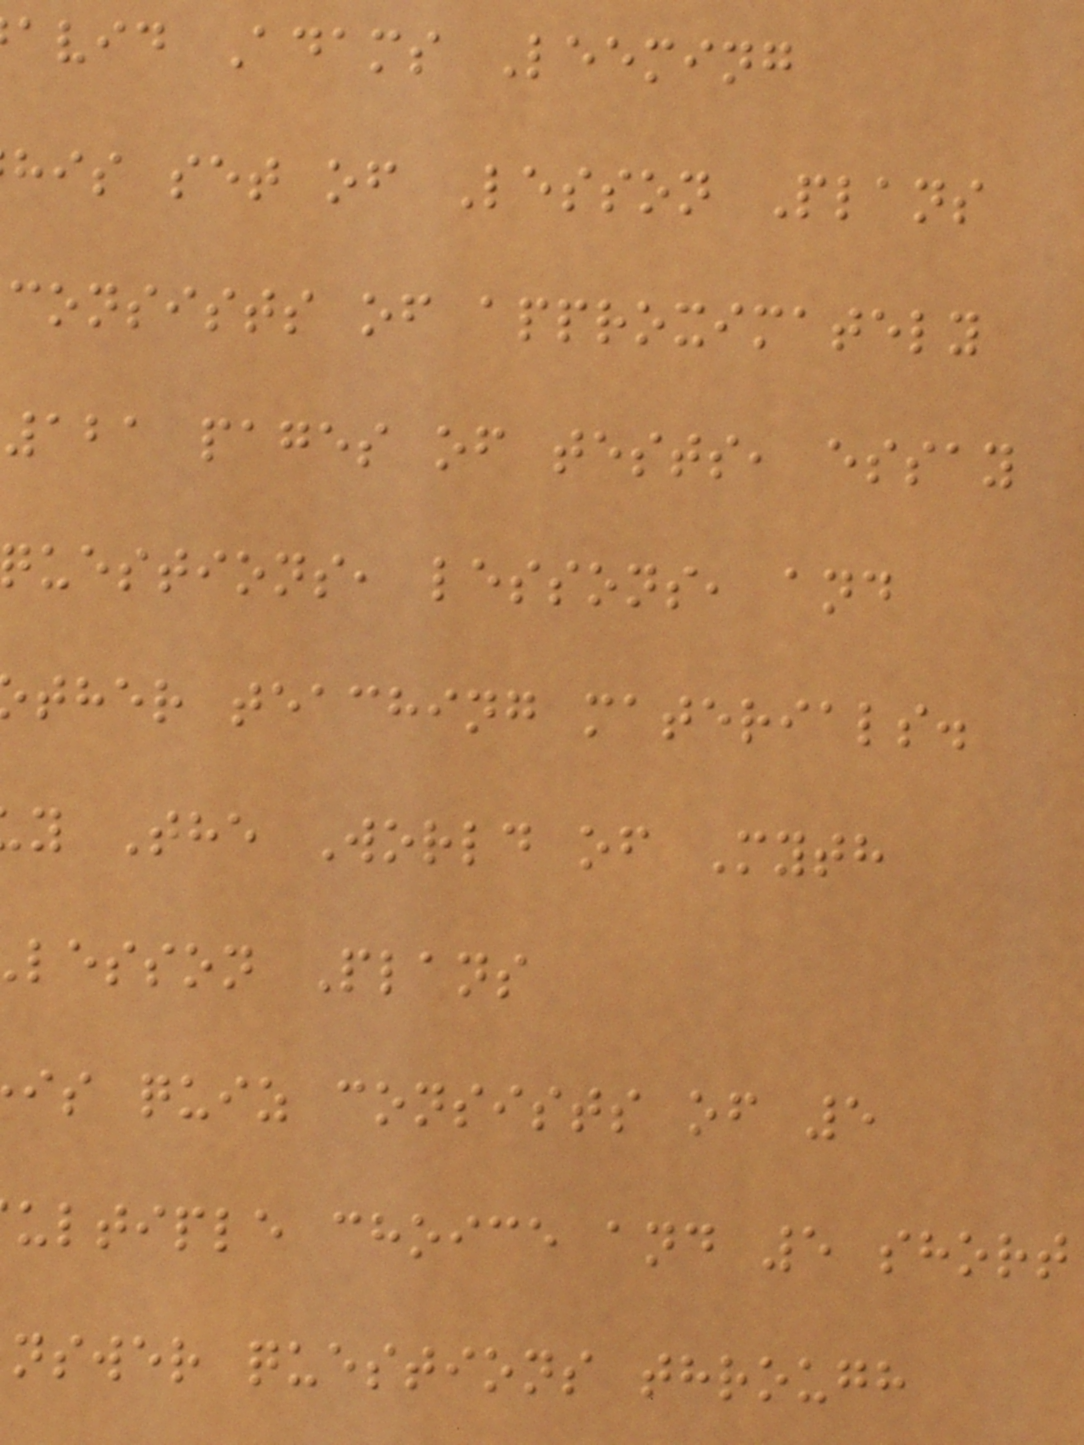avid Adams Leeming
his set of Lesson Plans
consists of approximately
121 pages of tests, essay
questions, lessons, and
ther teaching materials.
y The World of Myth
lesson Plans
is quiz consists of 5
ultiple choice and 5 short
nswer questions through
